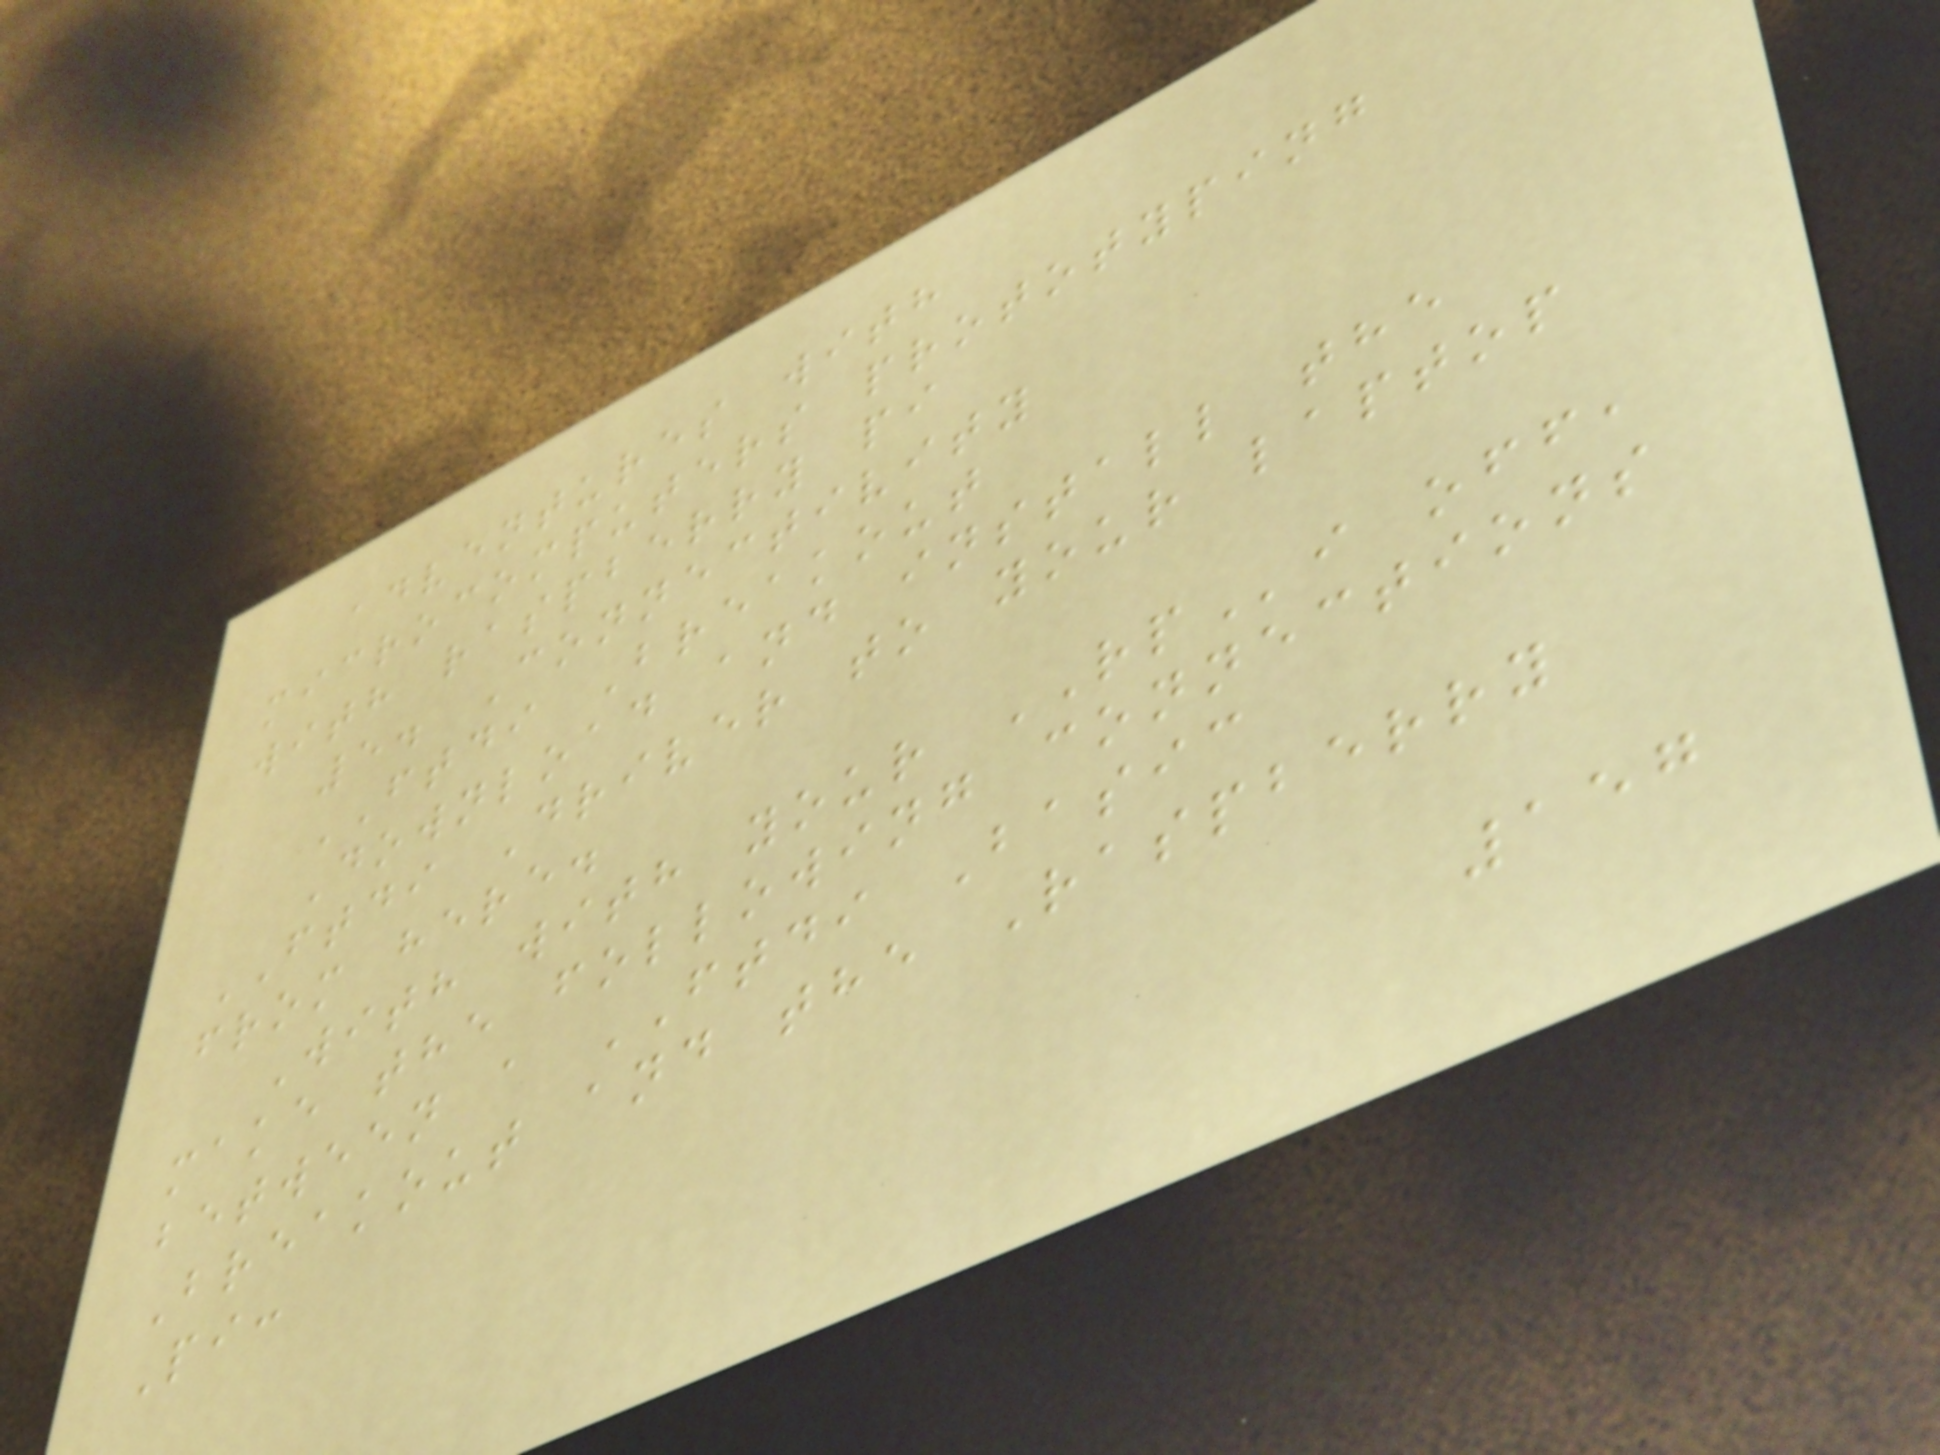adventures with
microcomputers prototyping
with raspberry pi
5. Connectivity
FTDI Breakout
Download and install the
FTDI Driver to your laptop
from here.
With with your RPi off,
make the following connections
between a FTDI Basic
Breakout and the Raspberry
Pi:
157
